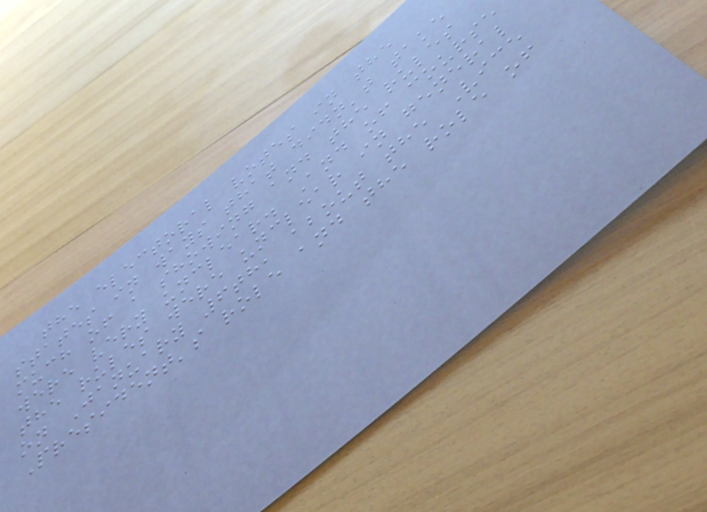the electoral votes in the
states in ways that didn't take
much of a showing and the rules
were very unclear. And of course
the rules were unclear in general
on January 6th, about the Vice
President's role and the role of
